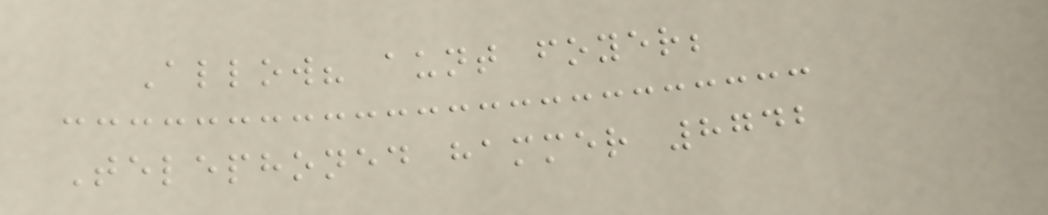Allow? aunt foyer;
Telephoned hammer 8742
